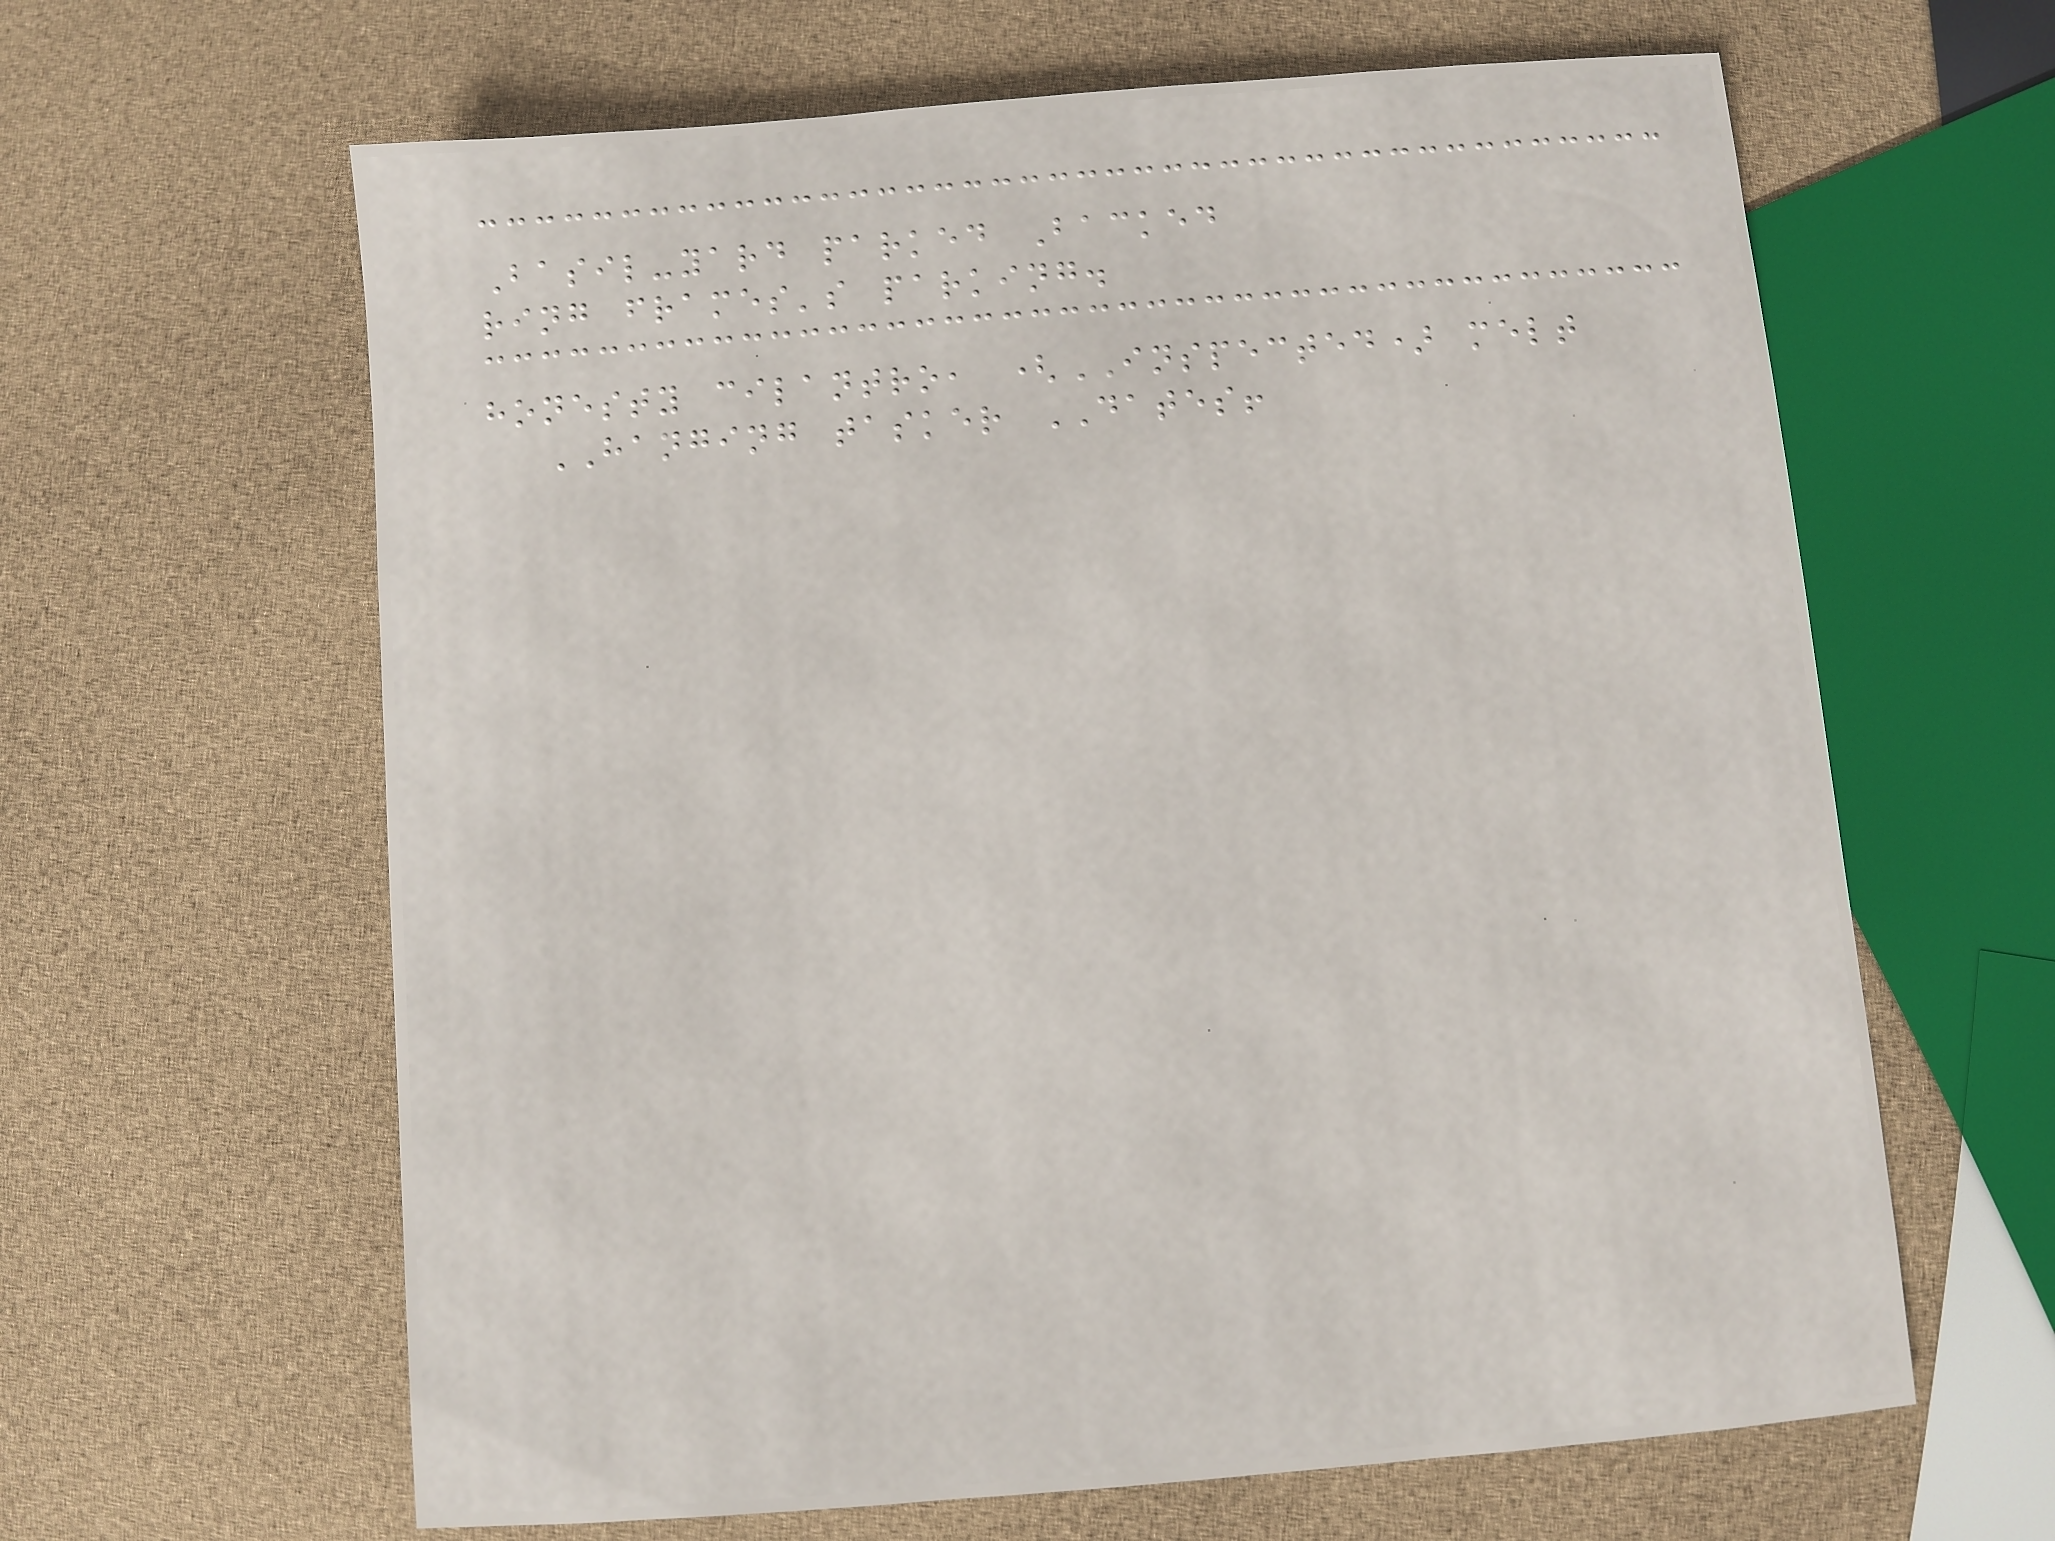Basil-yard parked Backed
ring frames's parking.
honesty cilantro, (INSPECTED) melt
HANGING tasker DATES!
